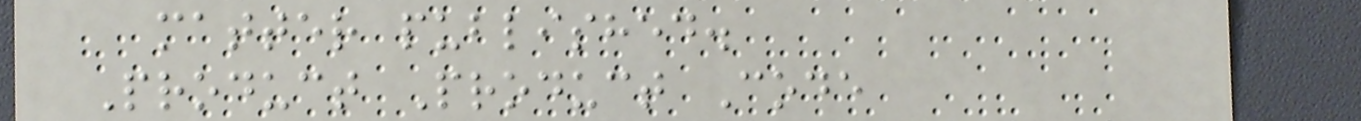matter published.
Product Product Code
